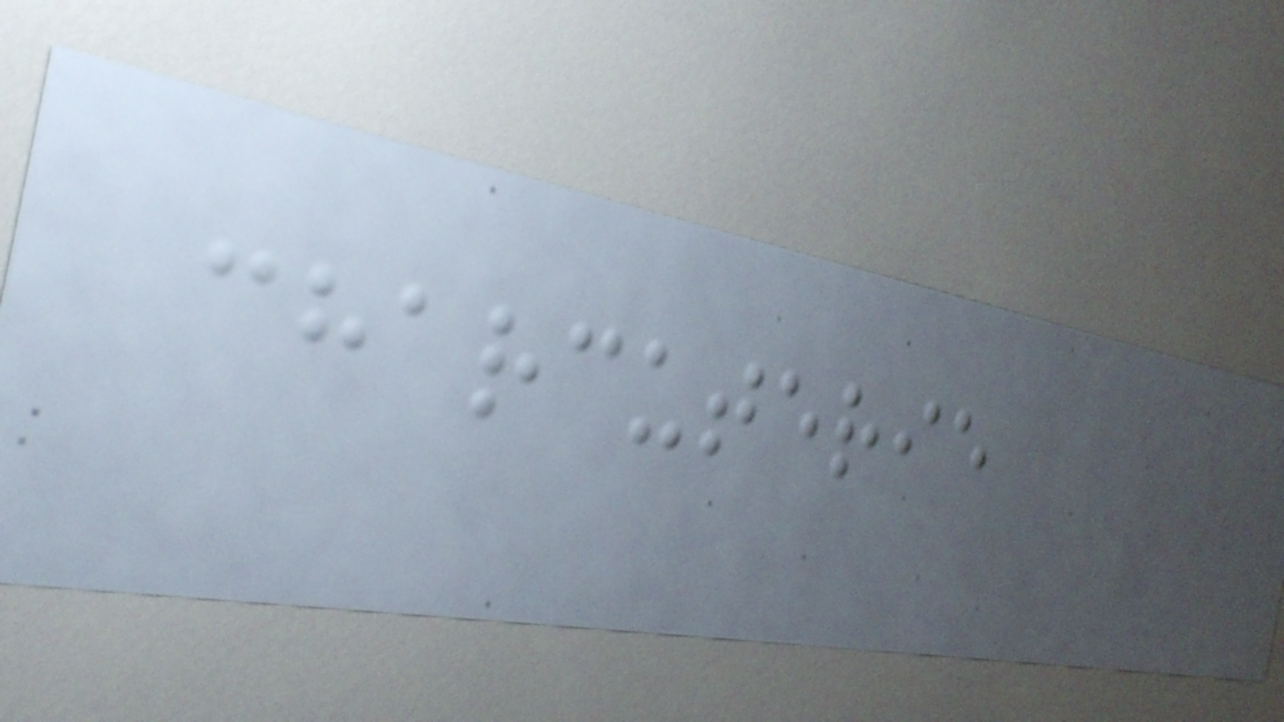charcuterie
